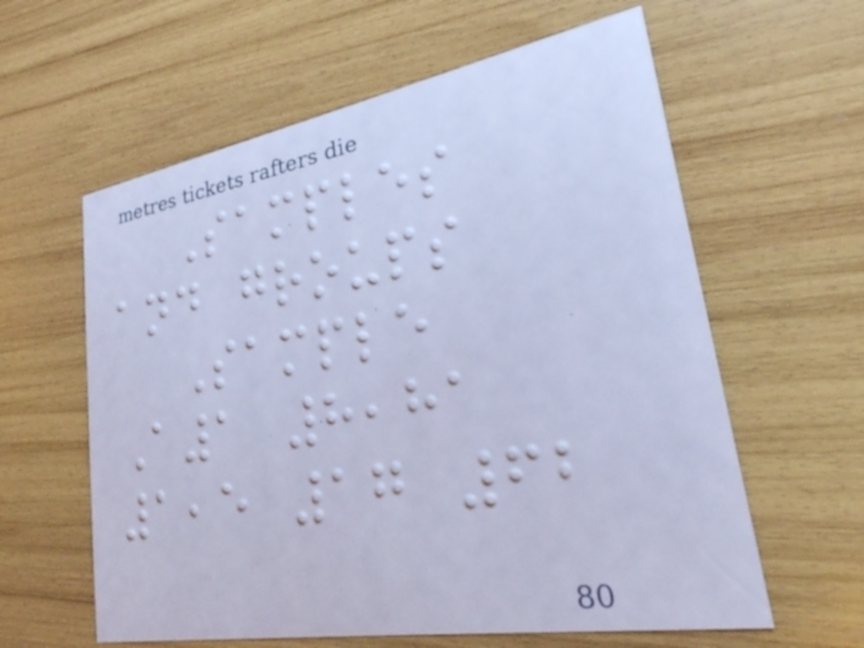Samples
and groups
Sample
A1 8,81
1,5 17 62
